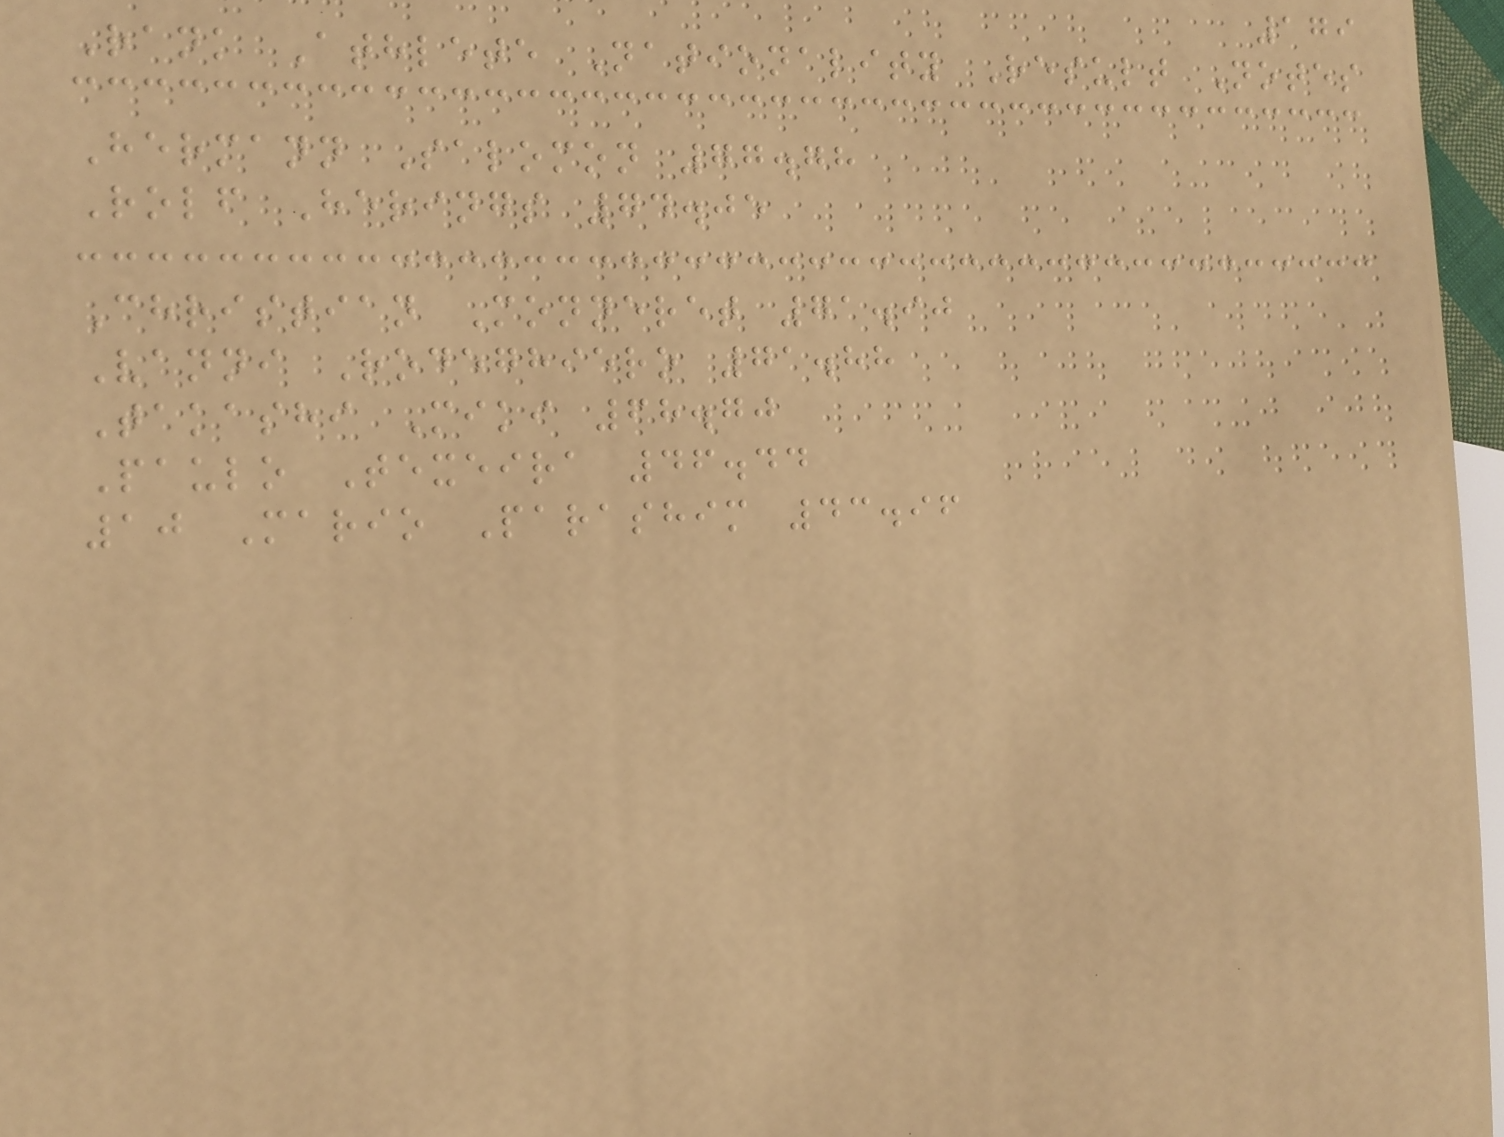179
Rank Athlete Nationality Result Notes
Hermann Salomon 77.78
Rolf Herings 74.05
Christian Monneret 71.90
Vanni Rodeghiero 71.88
Takashi Miki 68.70
Paulo Texeira 46.44
10 Mario Parashim 43.96
